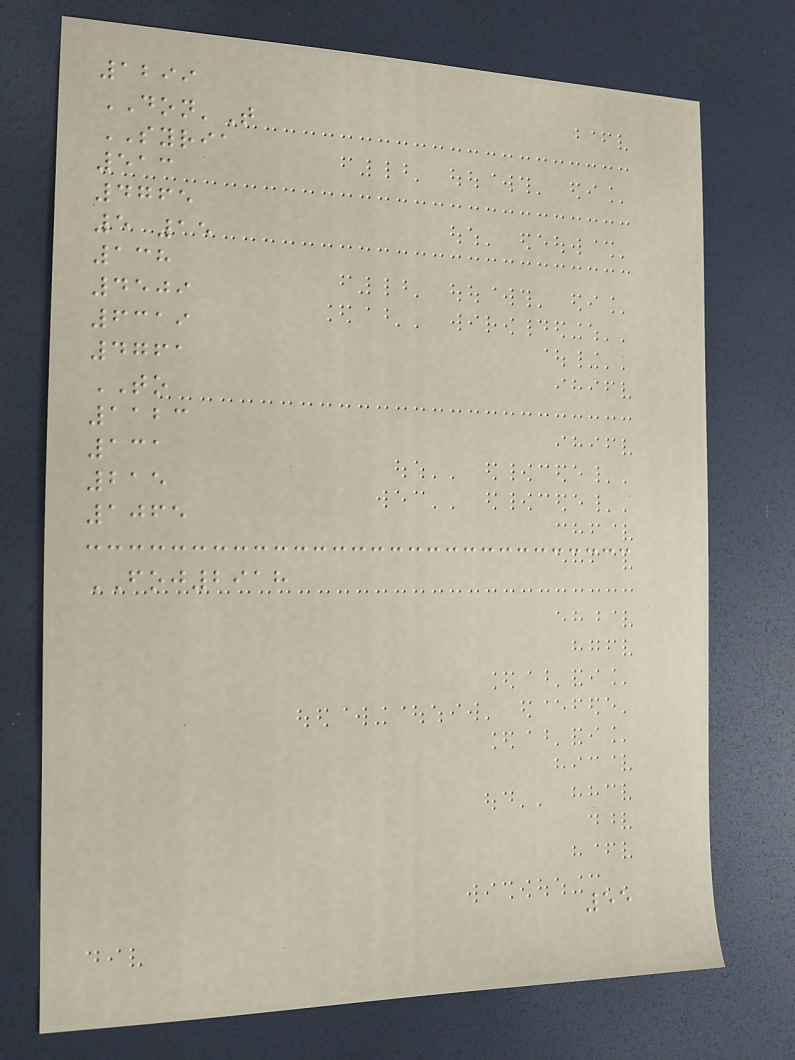1299
DON'T
SYRIA
513
4765
5 15
138
4509
6319
4761
TO
1123
131
215
1065
FOJ2918
55
